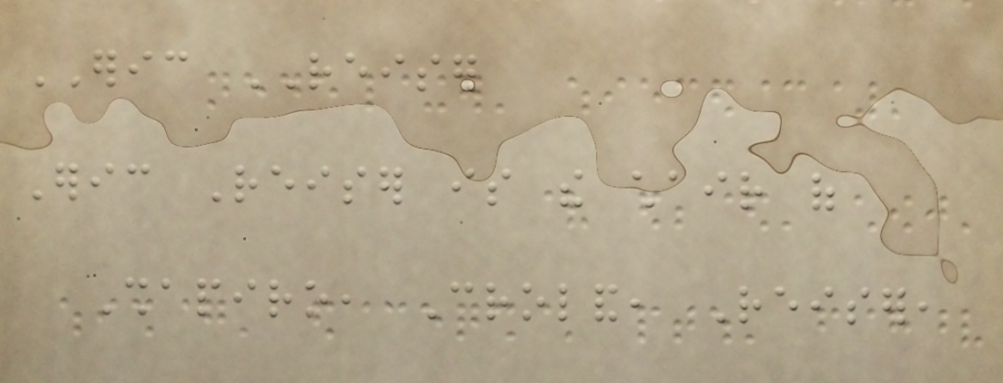ERIC REISER
Eric Reiser is the chair of
Shapiro, Croland, Reiser,
